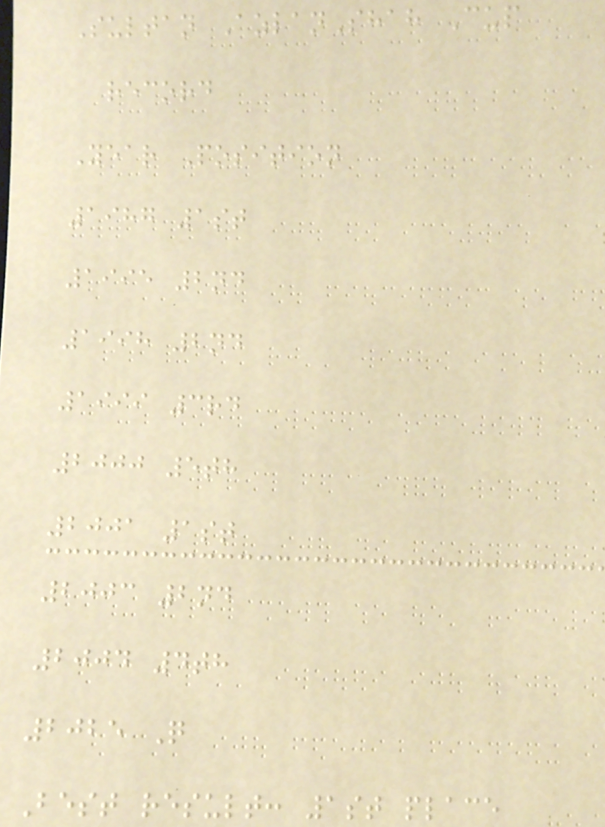Sultan AzlanShah Cup
record
Year Position
1987 1st
1995 2nd
1998 2nd
1999 3rd
2000 5th
2001 1st
2003 2nd
2004 4th
2025 Q
Best result: 1st place
